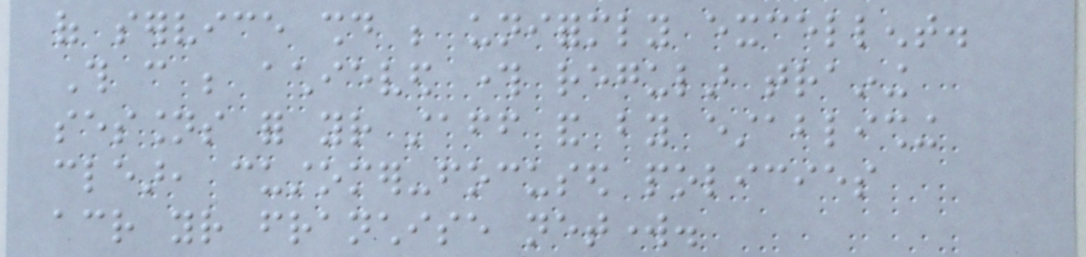of service should be uniformly excellent.
This can be achieved through regular training
sessions for your staff and by establishing
clear, customer-focused policies
across your franchise network.
